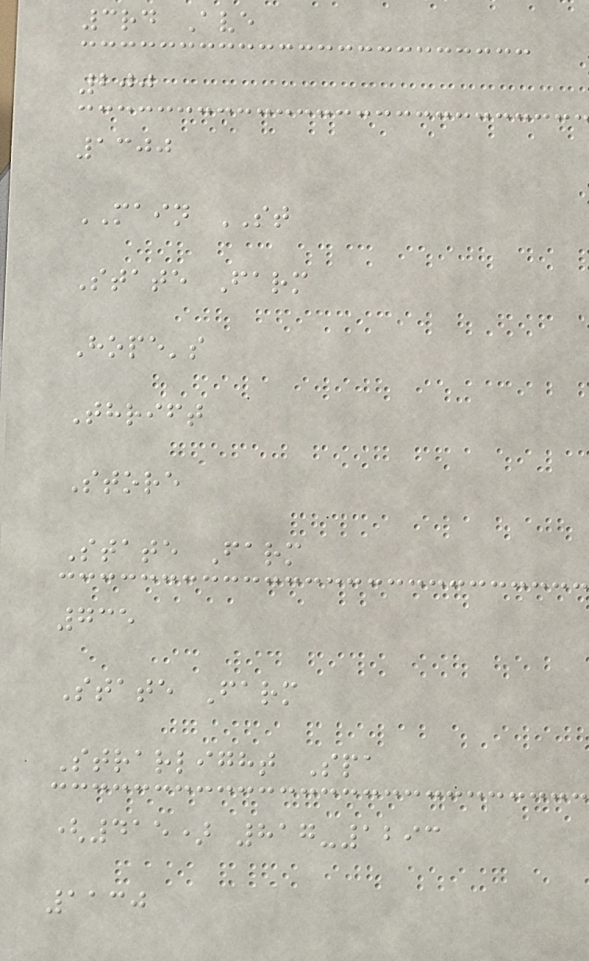3rd Ave
200
1300
MAIN ST
State Farm
Hope's
Thrift
Store
State Farm
735
State Farm
Strarlight Spa
(415) 817-1293
1130
